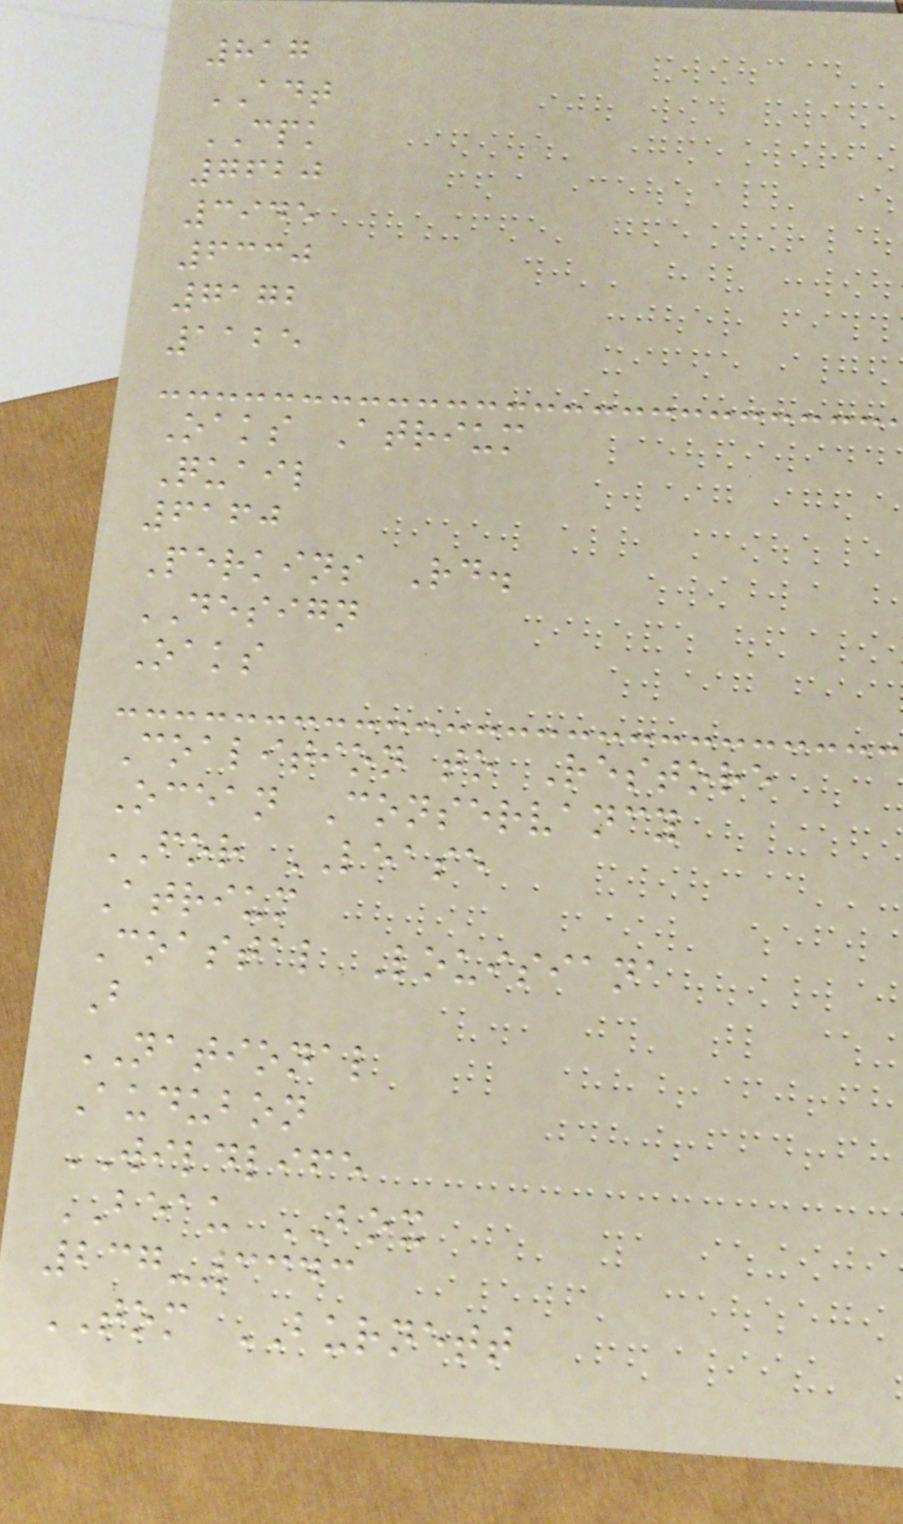817
ADT
CPK
7620
3945
6330
7172
1125
Oaks Atrium
Quail
6160
Perkins Rd.
DESIGN
Oaks
Coalition to Restore
Ocean Conservancy
FOR LEASE
Atrium
Coastal Louisiana
B
NATIONAL
Audubon
WILDLIFE
BEAU BOX
237-3343
TOM BURNETT
